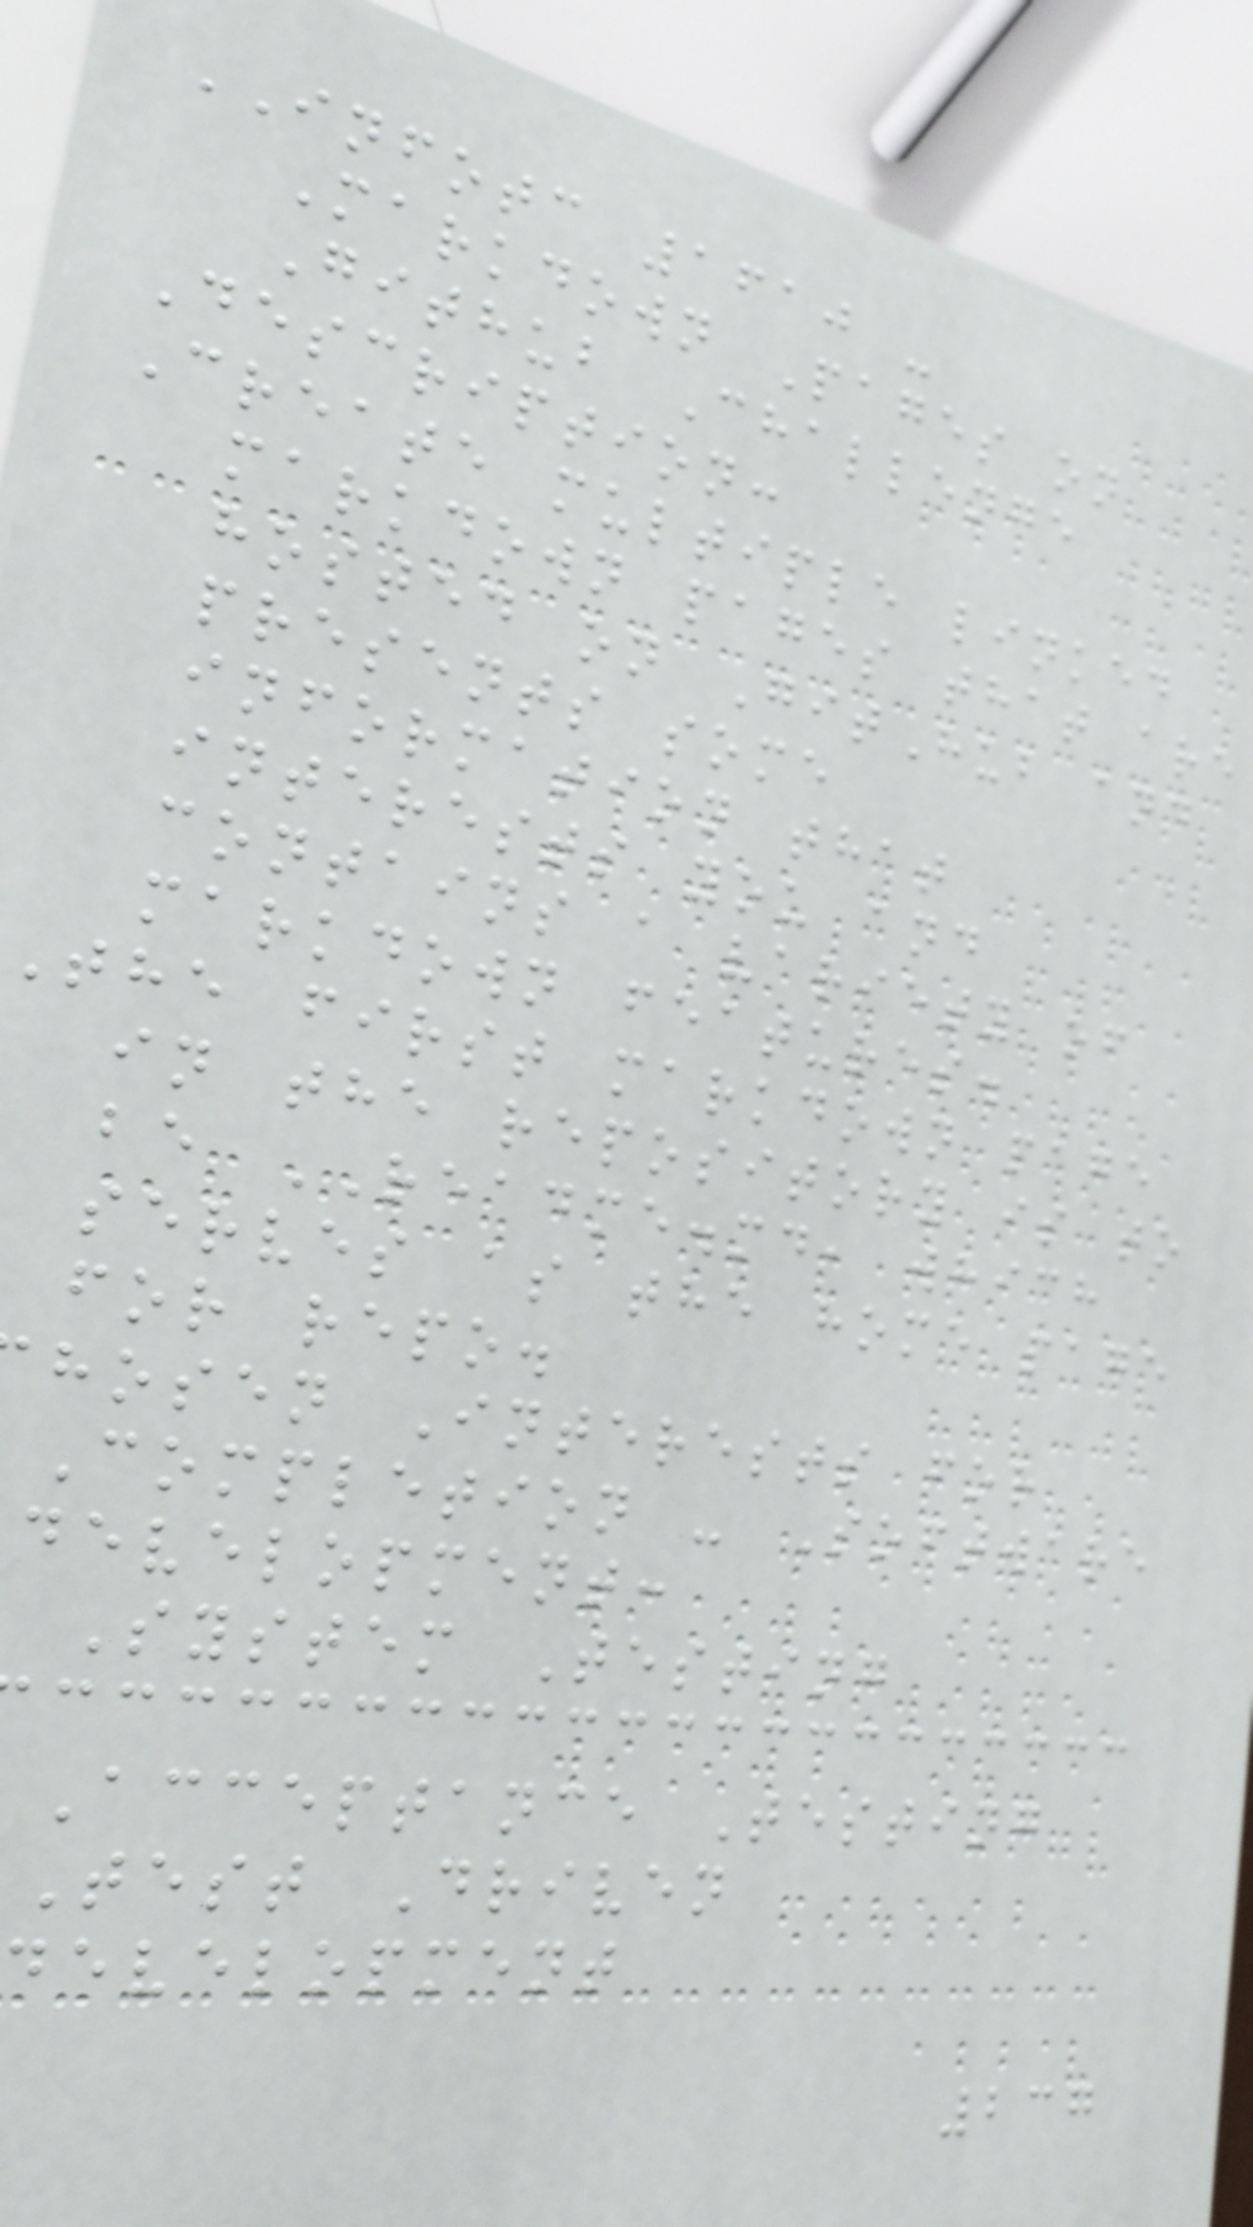INFOTC 1610 -
Markdown Pages on
Github Challenge
Description:
Create multiple linked
markdown pages that are
hosted on GitHub and
presents some
information that
interests you and
contains a variety of
markdown features.
The first markdown page
in the repository is to
be README.md, which
serves as the home page
for repo.
hosen Interests for
Completion - Software
development:
System Testing
Acceptance Testing
Test Driven
evelopment
237
